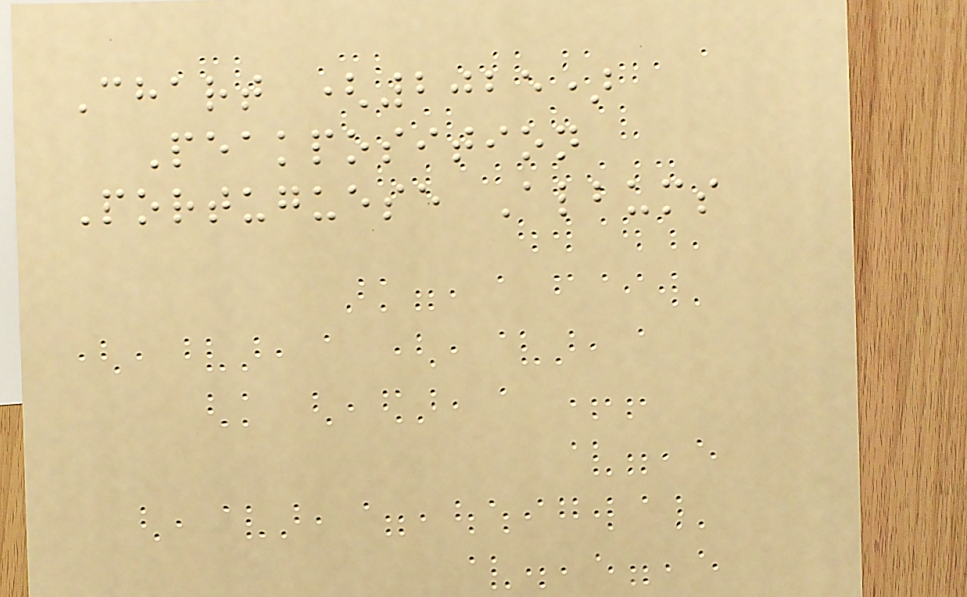Chart (2025)
Peakposition
Portuguese Albums
